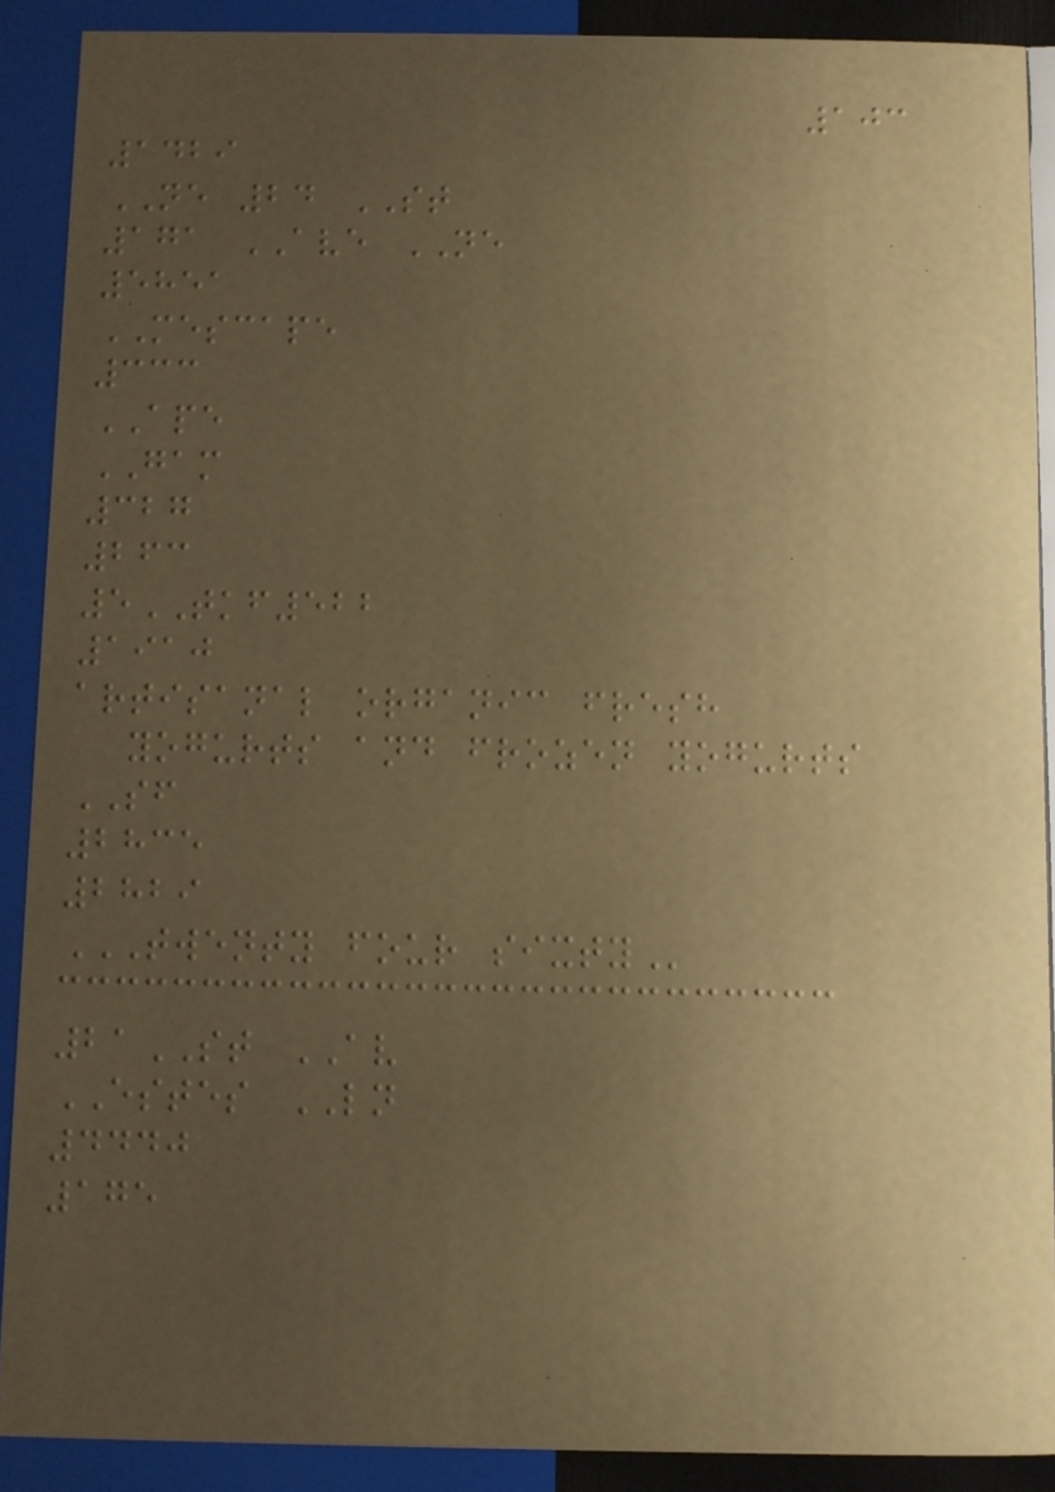103
1429
NE 24 ST
171 AVE NE
5851
MESCAPE
333
APE
GAM
327
263
5TKF522
1910
artisanal organic fresh
yogurts and frozen yogurts
SF
2835
2829
TWENTY FOUR SIXTY
21ST AV
ESTES LN
4440
175
